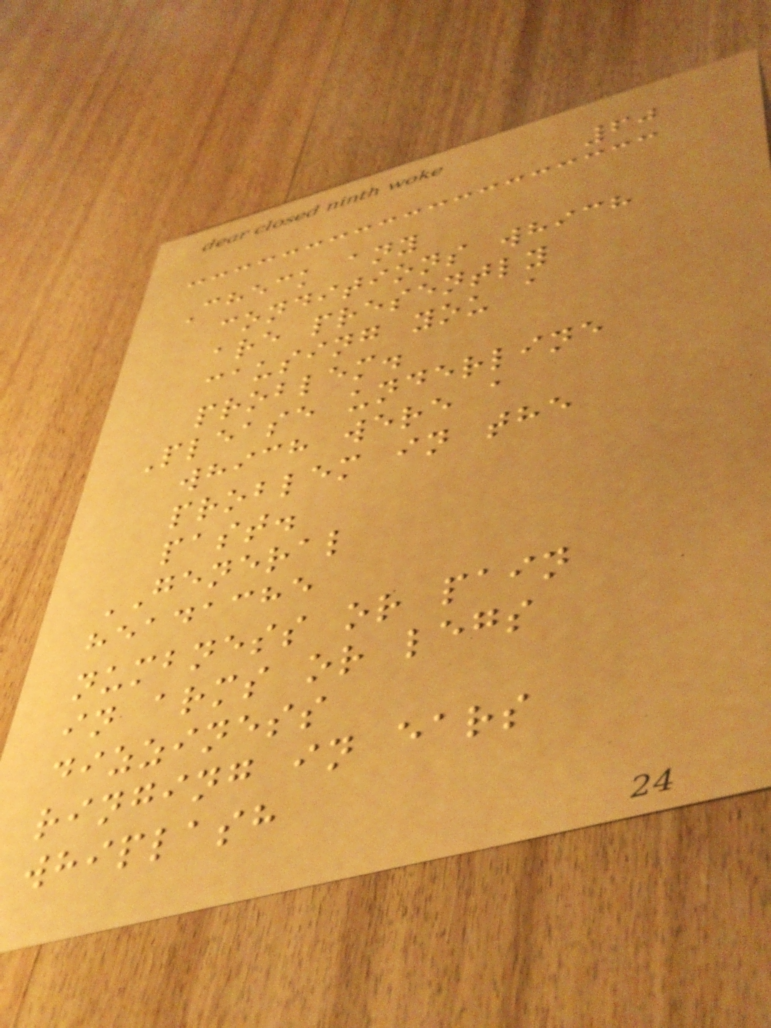60
Check any
conditions which
are presently
causing you a
problem.
Please underline
which were a
problem in the
past.
GENERAL
headache
numbness or pain
in arms or legs
dizziness
ringing in ears
whiplash
